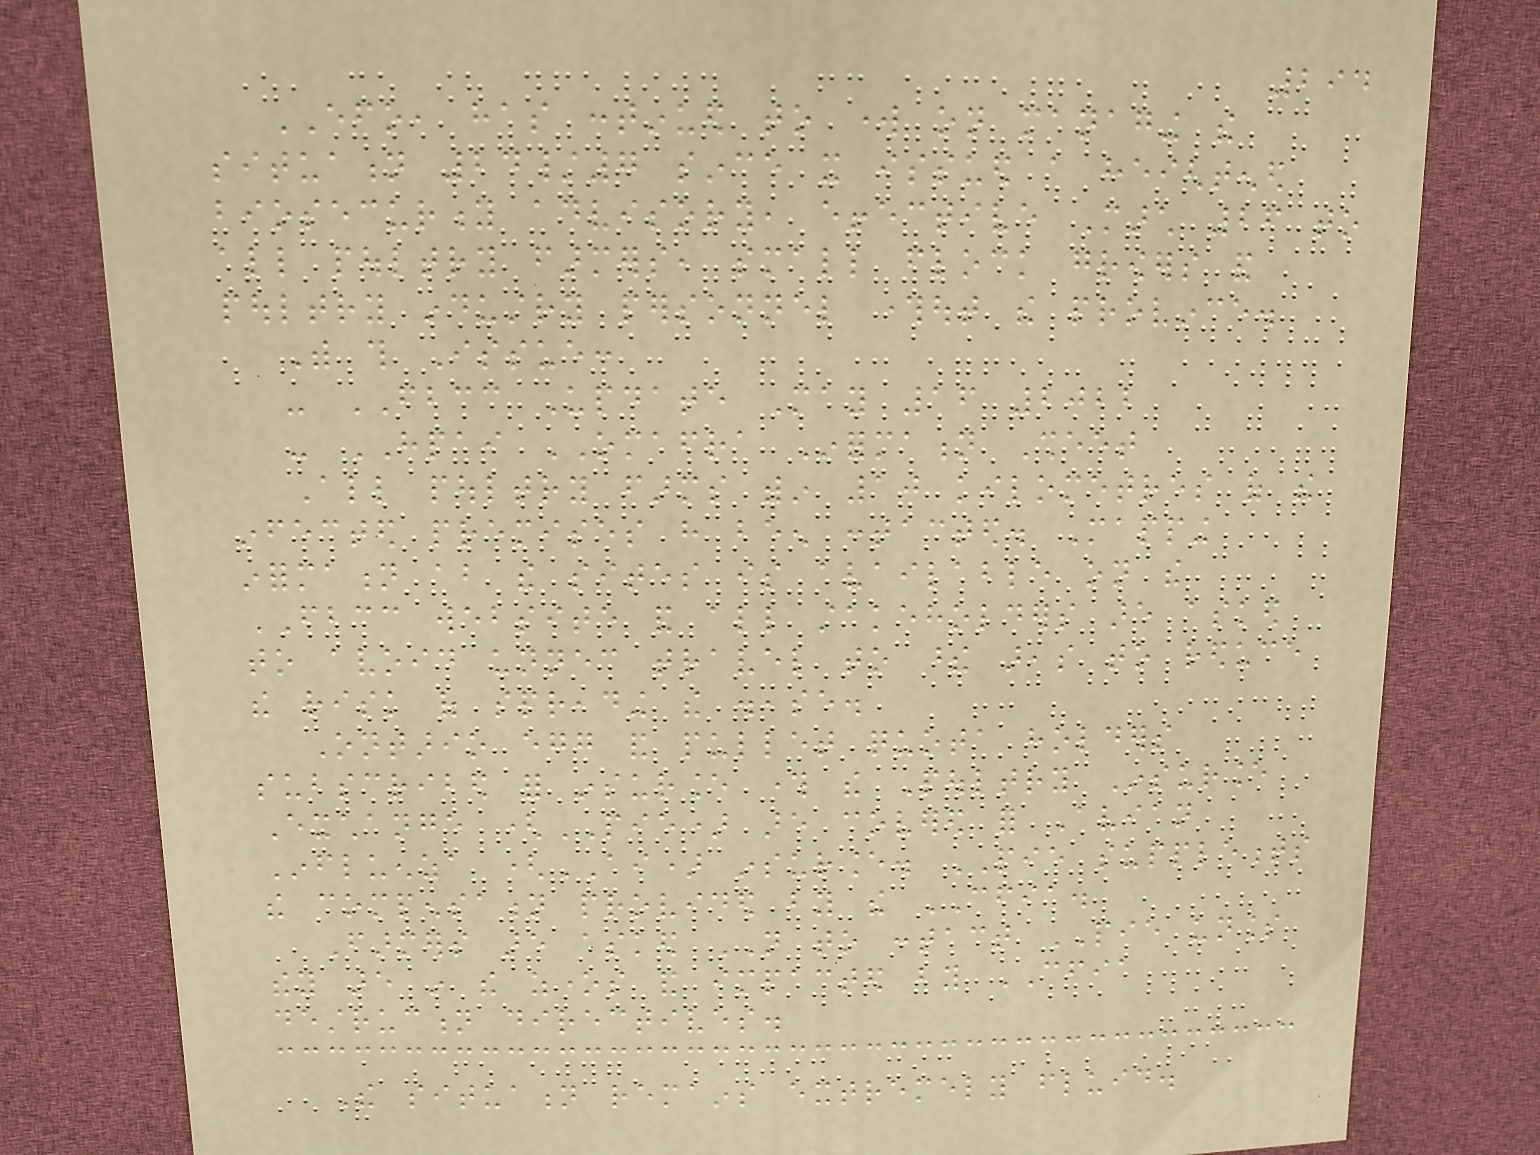294
EFO, has continued to work on managing the
situation 24/7 since it issued a heightened
biosecurity advisory, effective March 26 to
all poultry farmers, small flock growers and
poultry industry personnel throughout the province.
With this Issue:
- FBCC Update May 16 2022
- HPAI OMAFRA Information Sheet
All poultry farms within 10 kilometres of the
infected premises have been contacted. Mapping
information about the sites is available on the
FBCC website and all stakeholders are asked
to avoid unnecessary travel to these areas to reduce
the risk of spreading the disease.
Ontario egg and pullet quota holders
subscribed for insurance through the Poultry Insurance
Exchange (PIE) are covered for Avian
Influenza (AI) insurance. PIE supplements
the compensation provided by the CFIA.
Farmers are asked NOT to contact PIE unless
they are in the zones and impacted by CFIA
destruction directives.
The situation remains extremely fluid.
